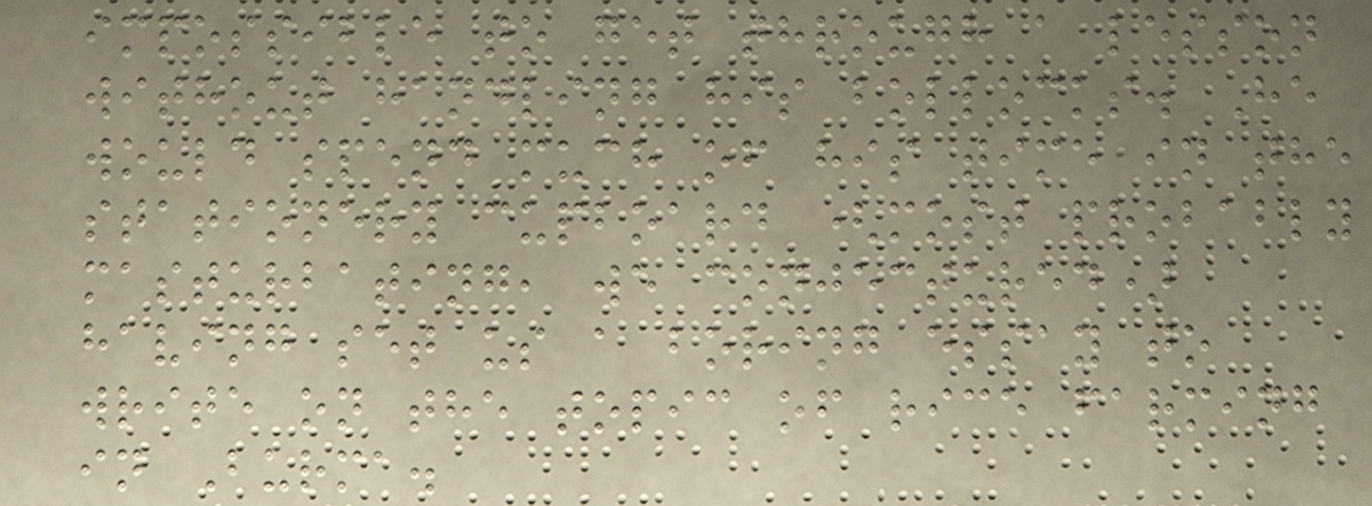impossible to get through a lesson
without handling his bollocks. He
would spend much of his time in the
stationery cupboard (most probably
masturbating, we conjectured)
having set us a boring essay to
write on the topic of rice farming
in Burma.
